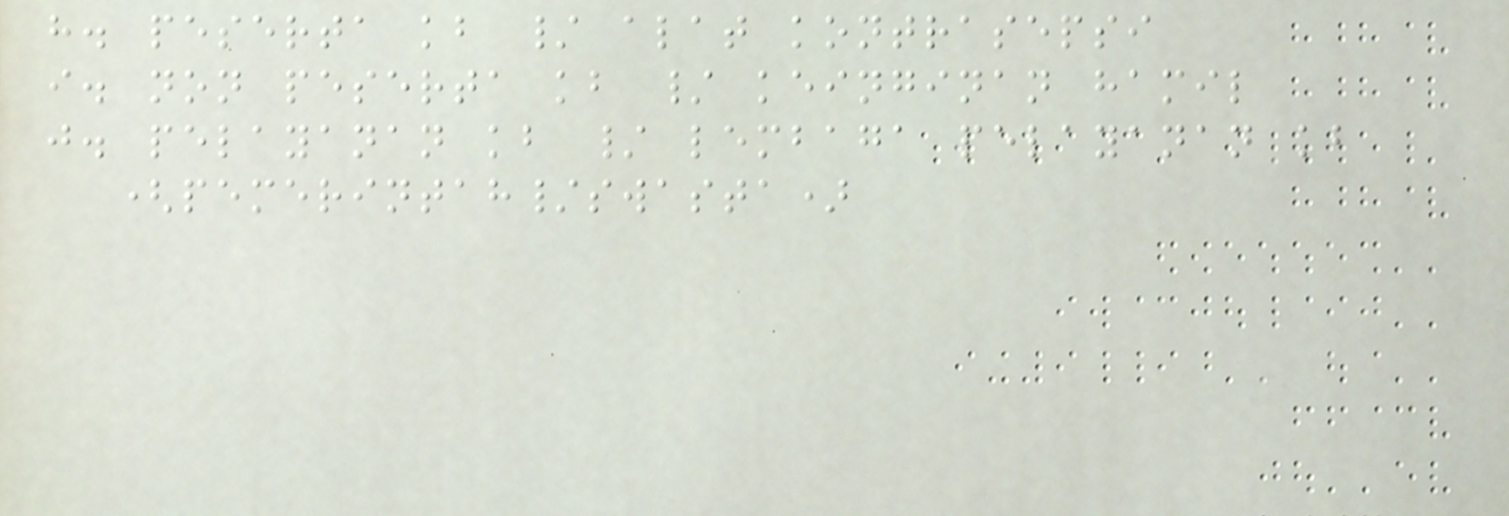h. peserta kb / alat kontrasepsi
i. non peserta kb / keinginan hamil
j. pelayanan kb / lembaga pelayanan kb
(pemerintah/swasta)
